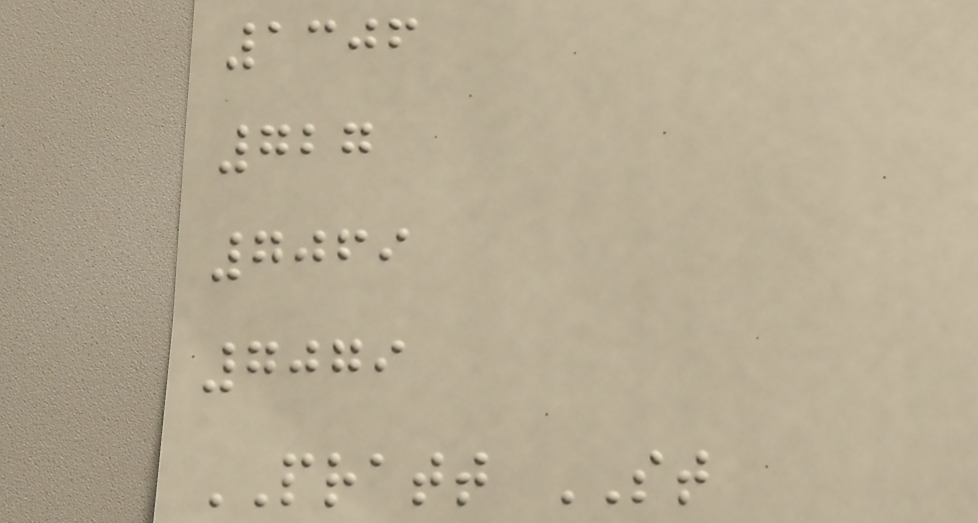1306
727
7069
7079
PRATT ST
